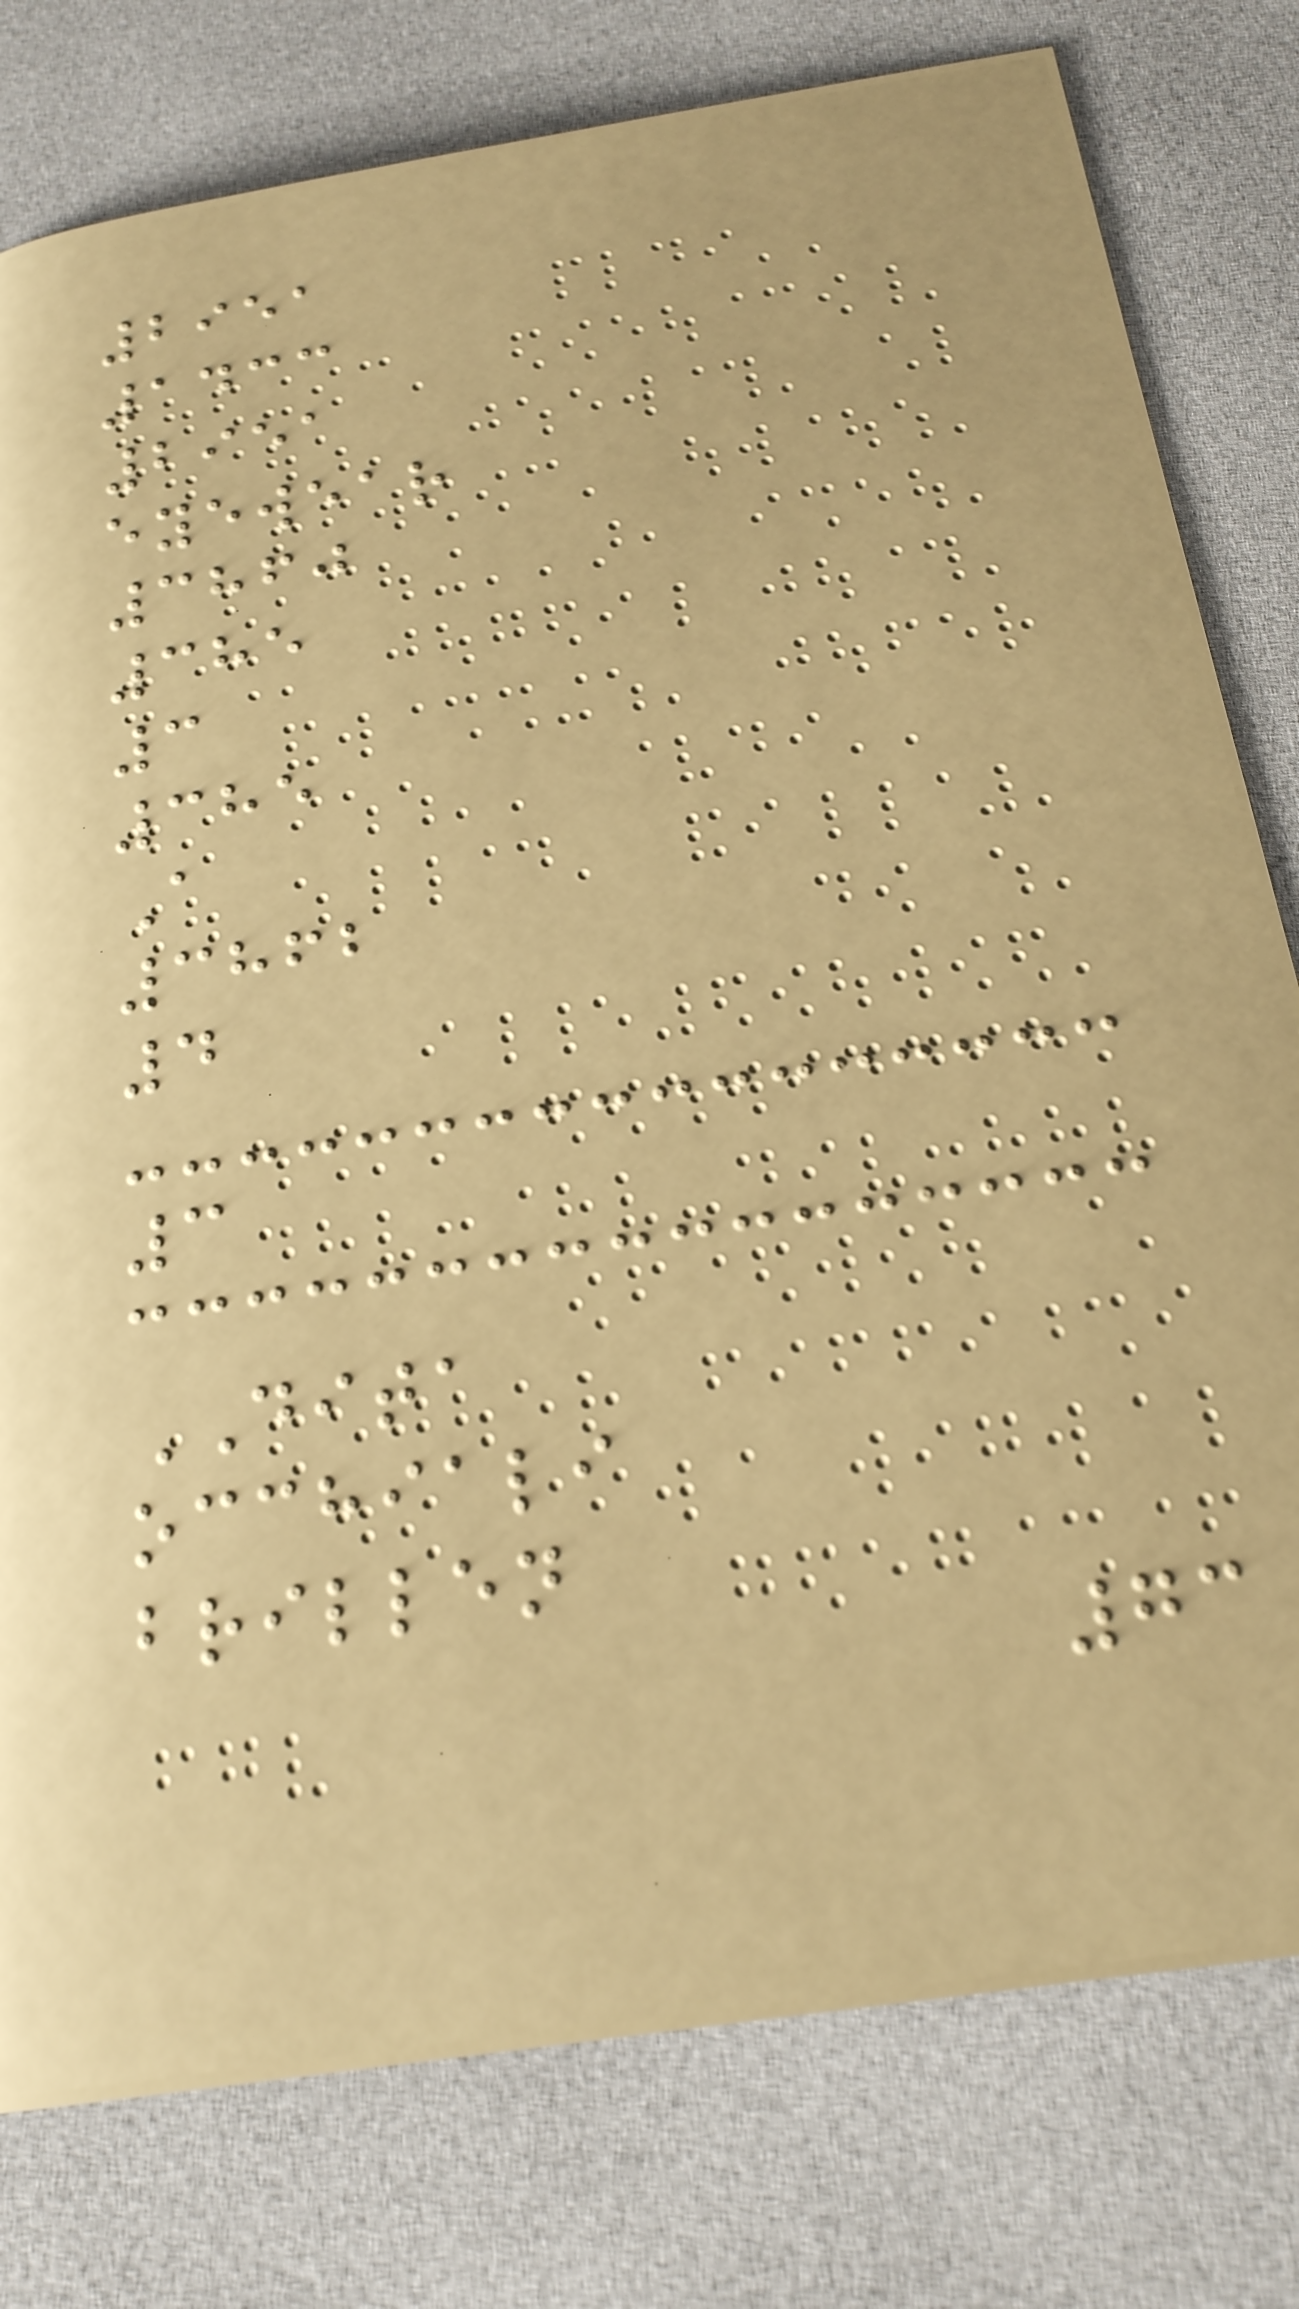2951
1433
2951
eyewear
3860
385
3
385
A
3862
4
3
DITA
occhiali
brillen
73
